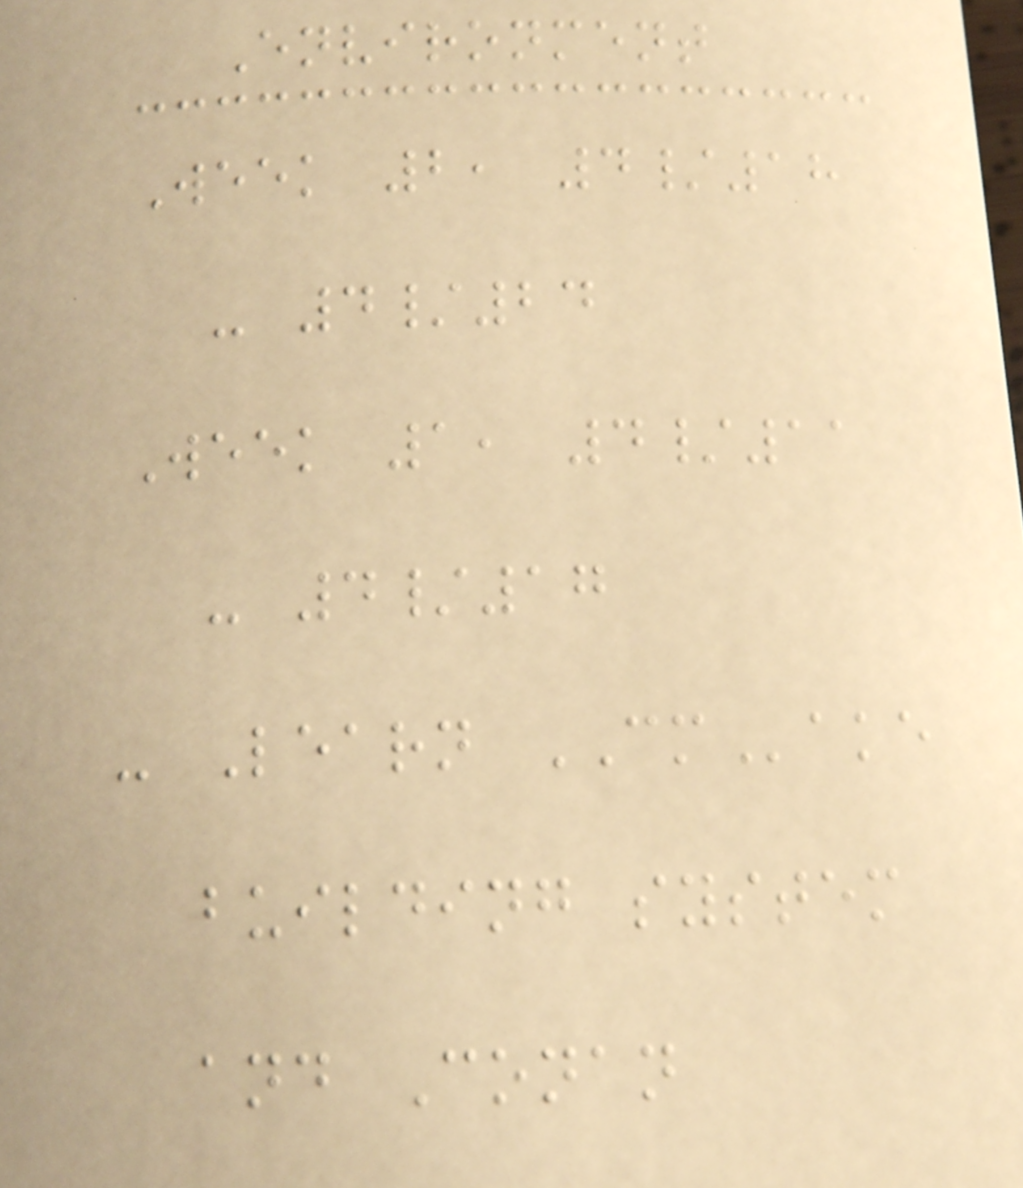Environment
Week 2, 4/18
- 4/24
Week 1, 4/11
- 4/17
- Learn CMake
building system
and Conan
